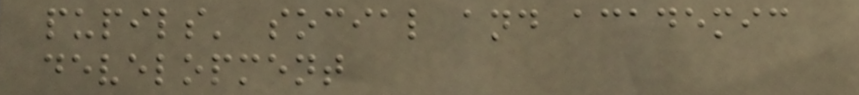pupils' social and academic
development
